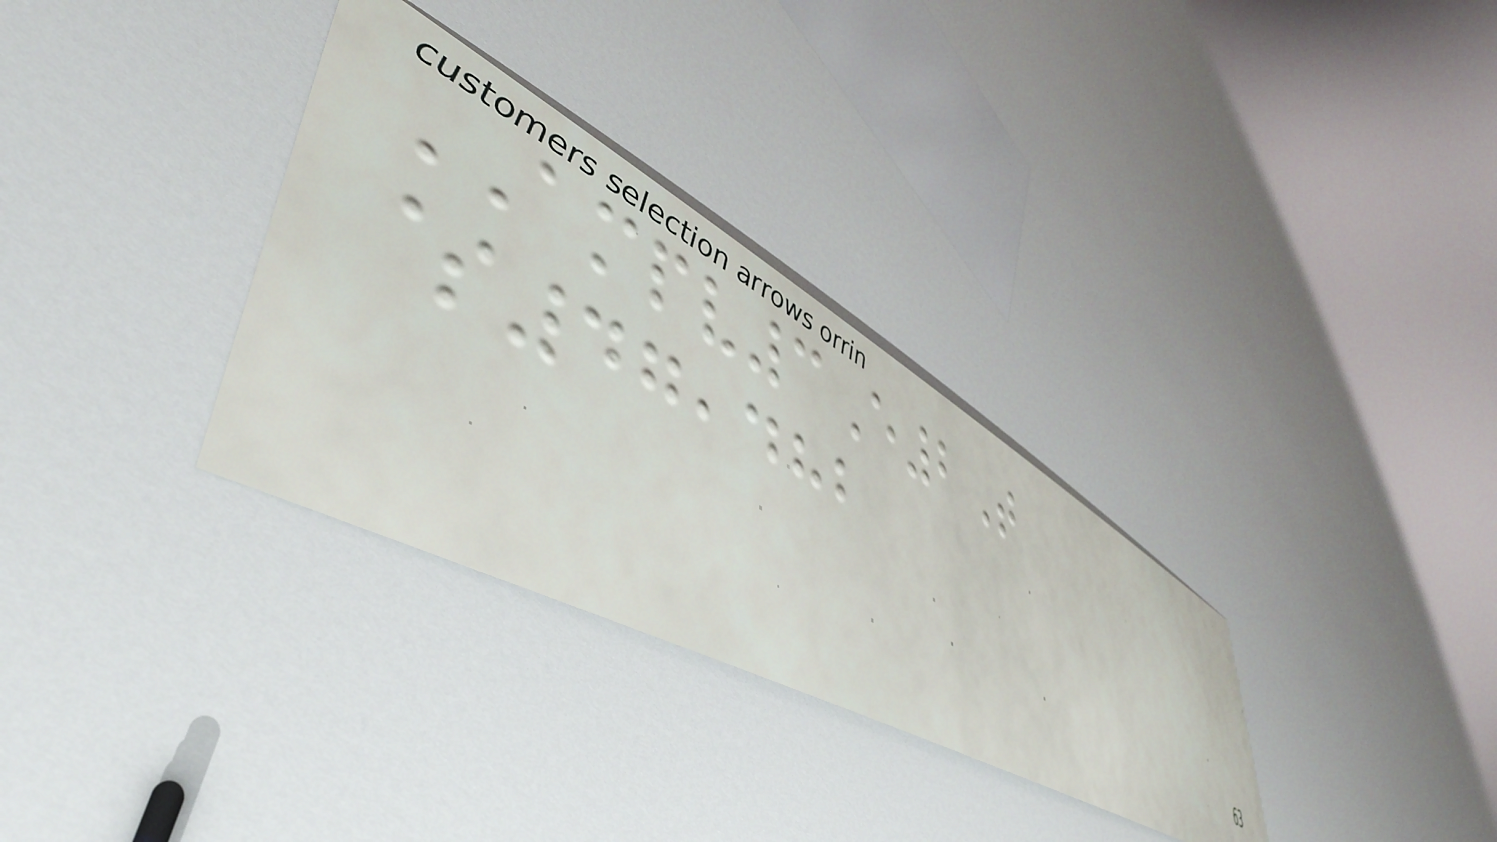AMPV3E2T
$47,482
